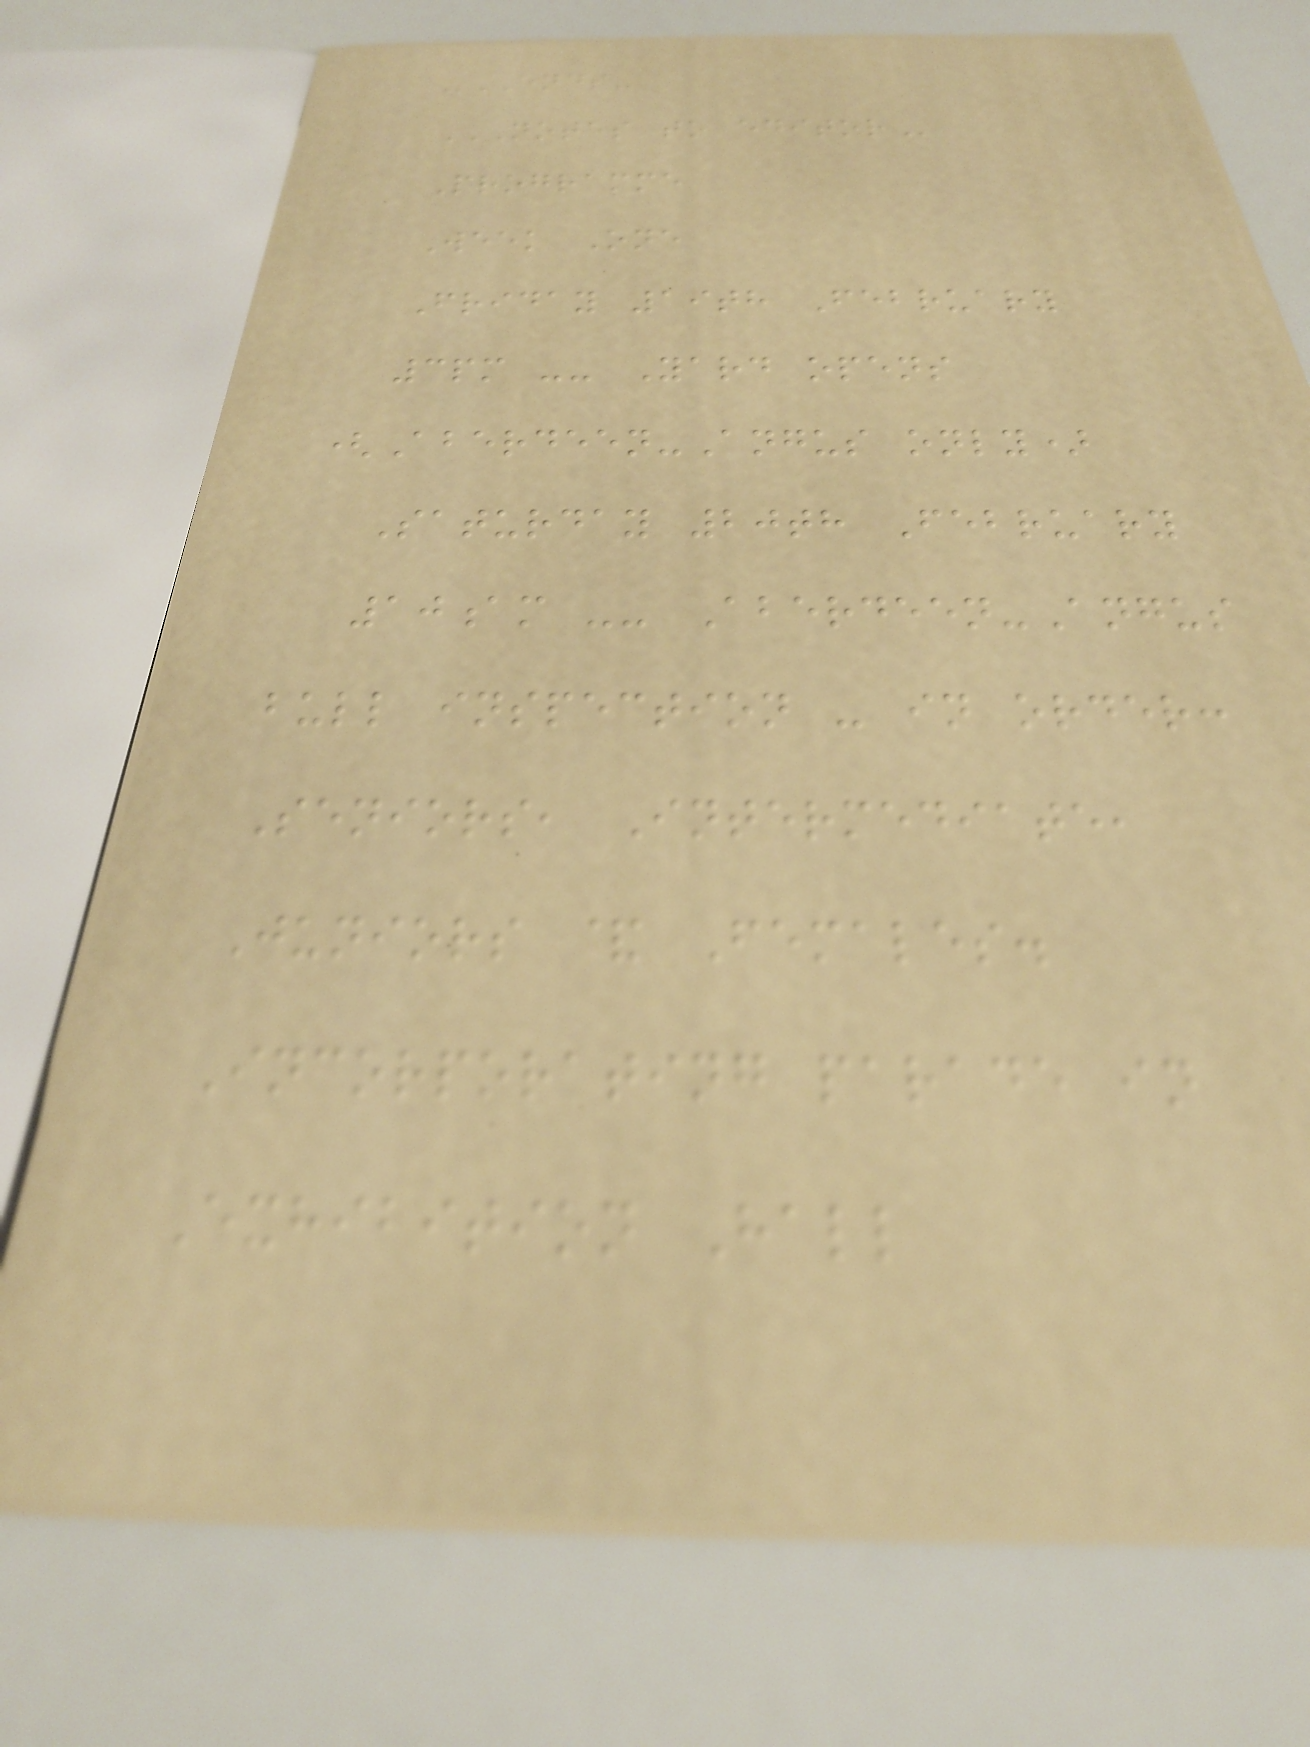-ENDS-
NOTES TO EDITOR
Programme
Week One
Friday 19th February
3pm -- Yard opens
(Aberdeen-Angus only)
Saturday 20th February
10am -- Aberdeen-Angus
bull inspection - in order:
Seniors, Intermediate,
Juniors & Females.
Incorporating parade in
Exhibition Hall
